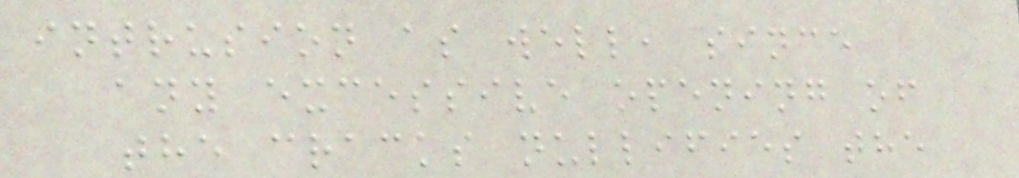intrusion as well, since
any excessive opening of
the cracks nullifies the
